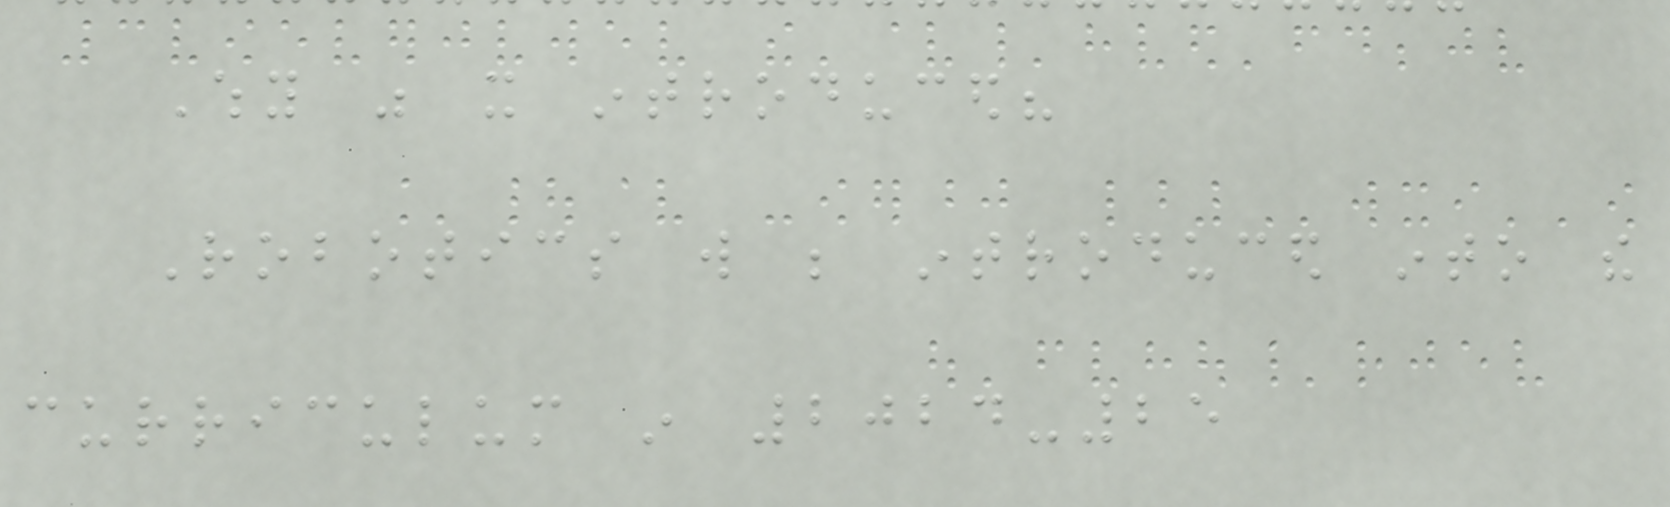Why was it introduced?
Robotics will be introduced into the
curriculum in 2024-25
